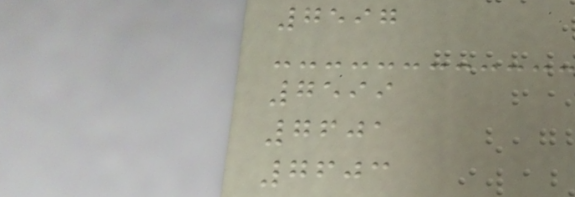7597
7599
7601
7603
